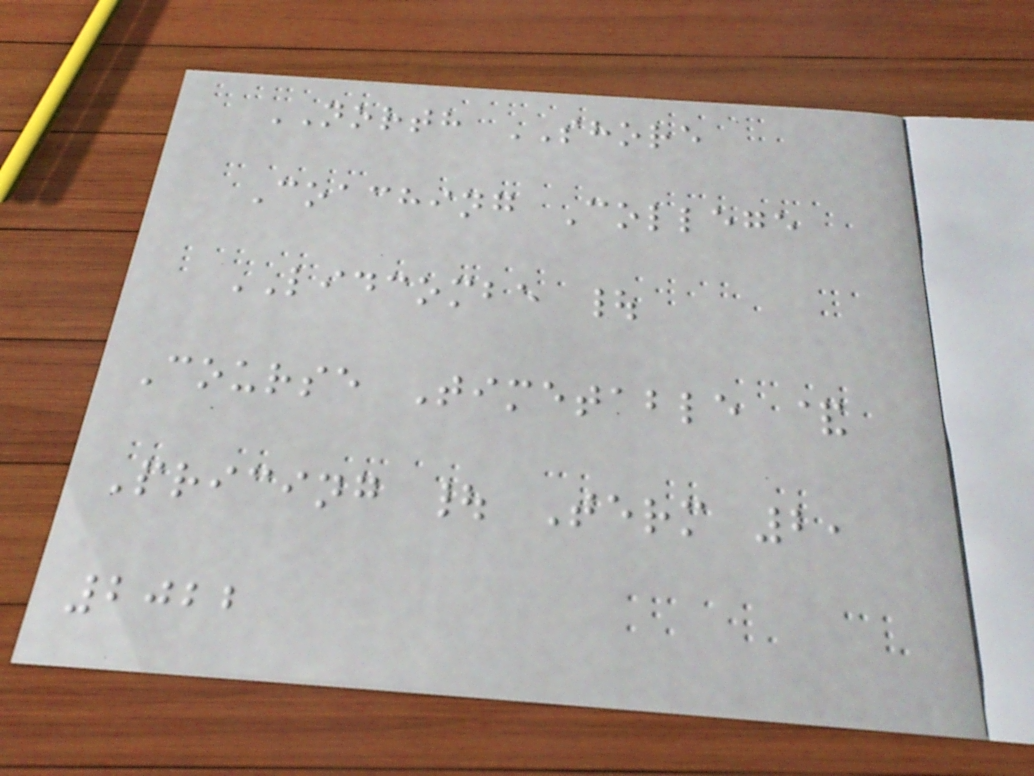NORTH SHORE
Coaching College
LIDCOMBE |
Course Timetable &
Pricing | Term 2,
2022
